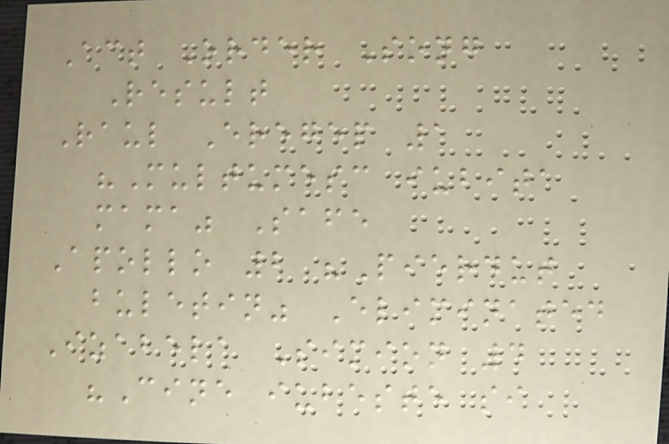Act Order Song
Result
Raul Eregep 1
"Multumesc iubita
mama" Safe
Apollo 2 "Pierdut
buletin" Eliminated
Izabela Simion 4
"Cine iubeste si
